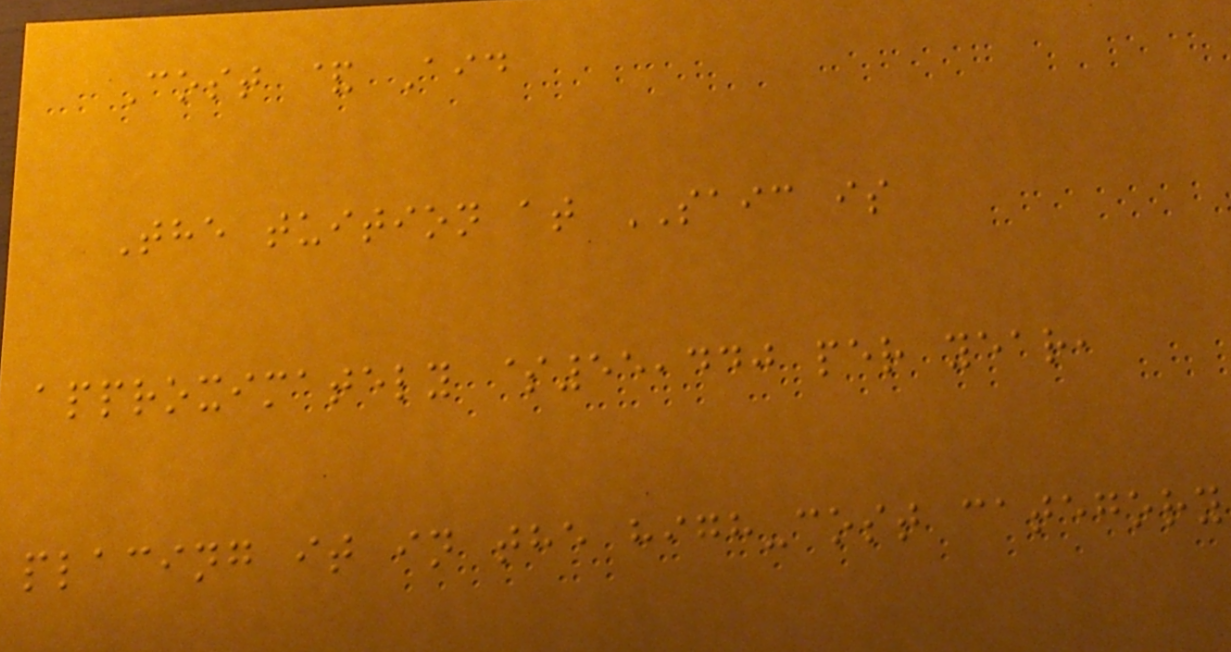Cost & Aid
The tuition at SAIC is
approximately $55,440 per year,
placing it in the high-cost category
